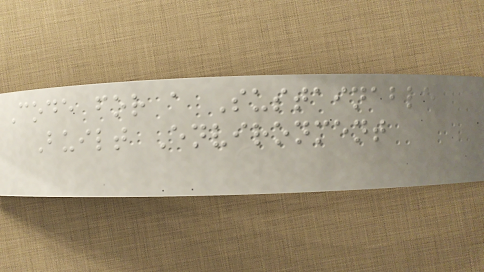Code for a Sustainable
Built Environment
